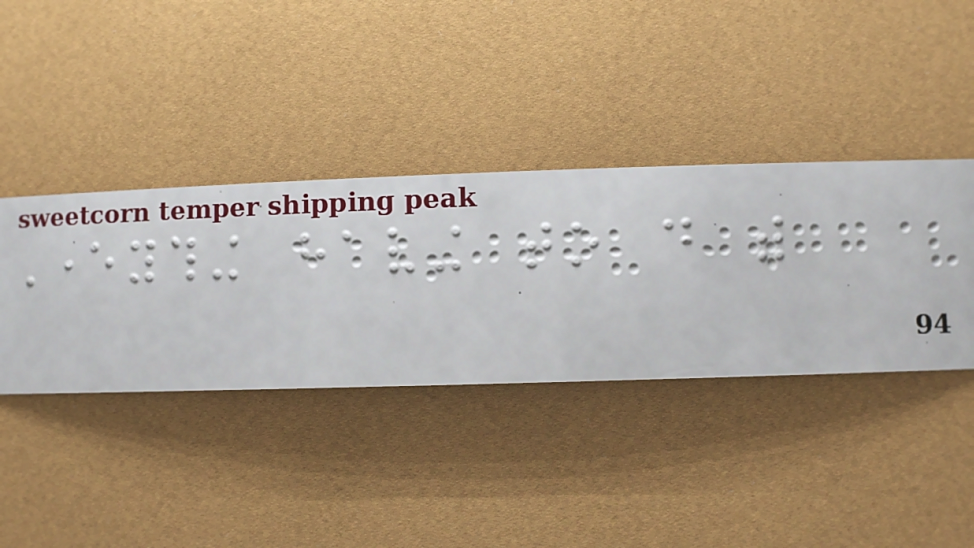Everything having to do with
